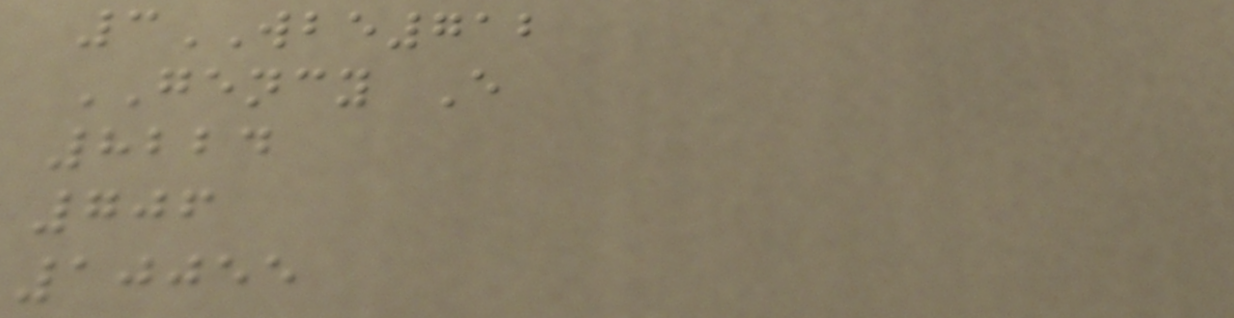3WBE712
GENCY E
8224
706
10055
